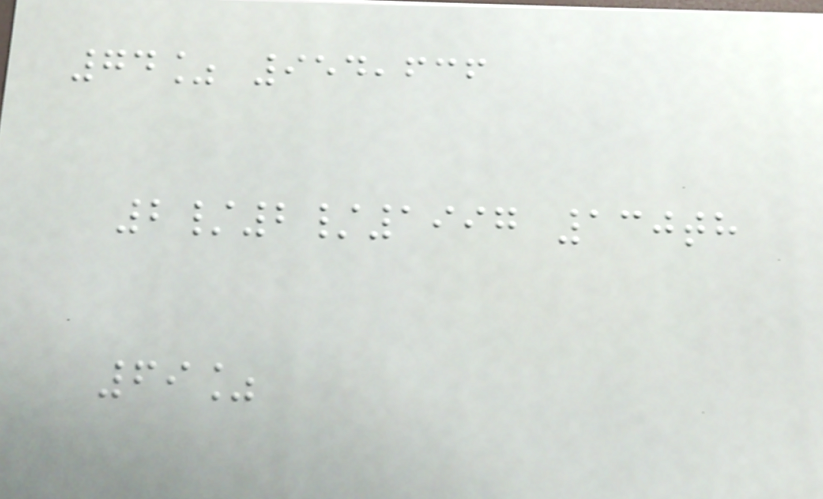74% 954,636
2/2/1997 130th
69%
